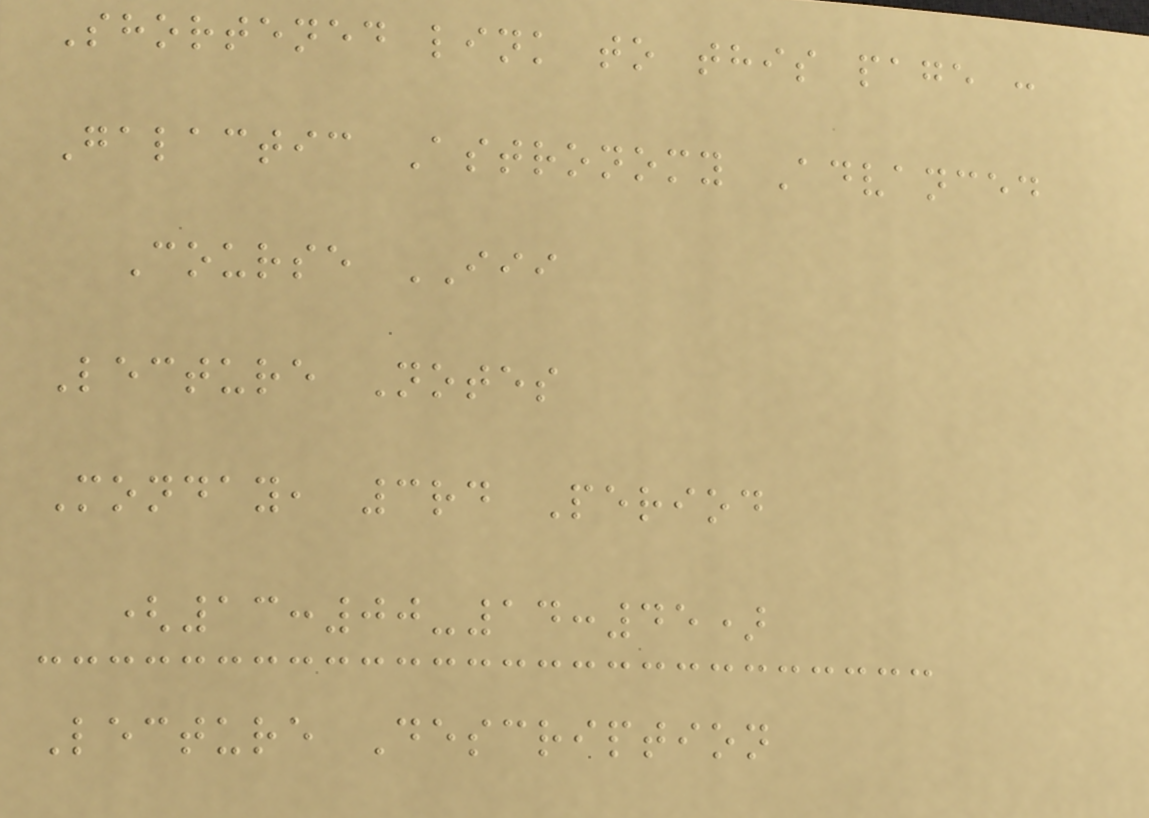Shortened link to this page :
Galactic Astronomy Advanced
Course III
Lecture Notes
Monday, 3rd Period
(13:00-14:45)
Lecture Description
